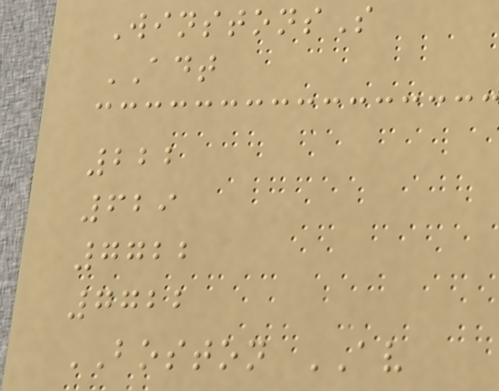WinstonsS
ADT
222
629
7722
7722
BOSTON AV
